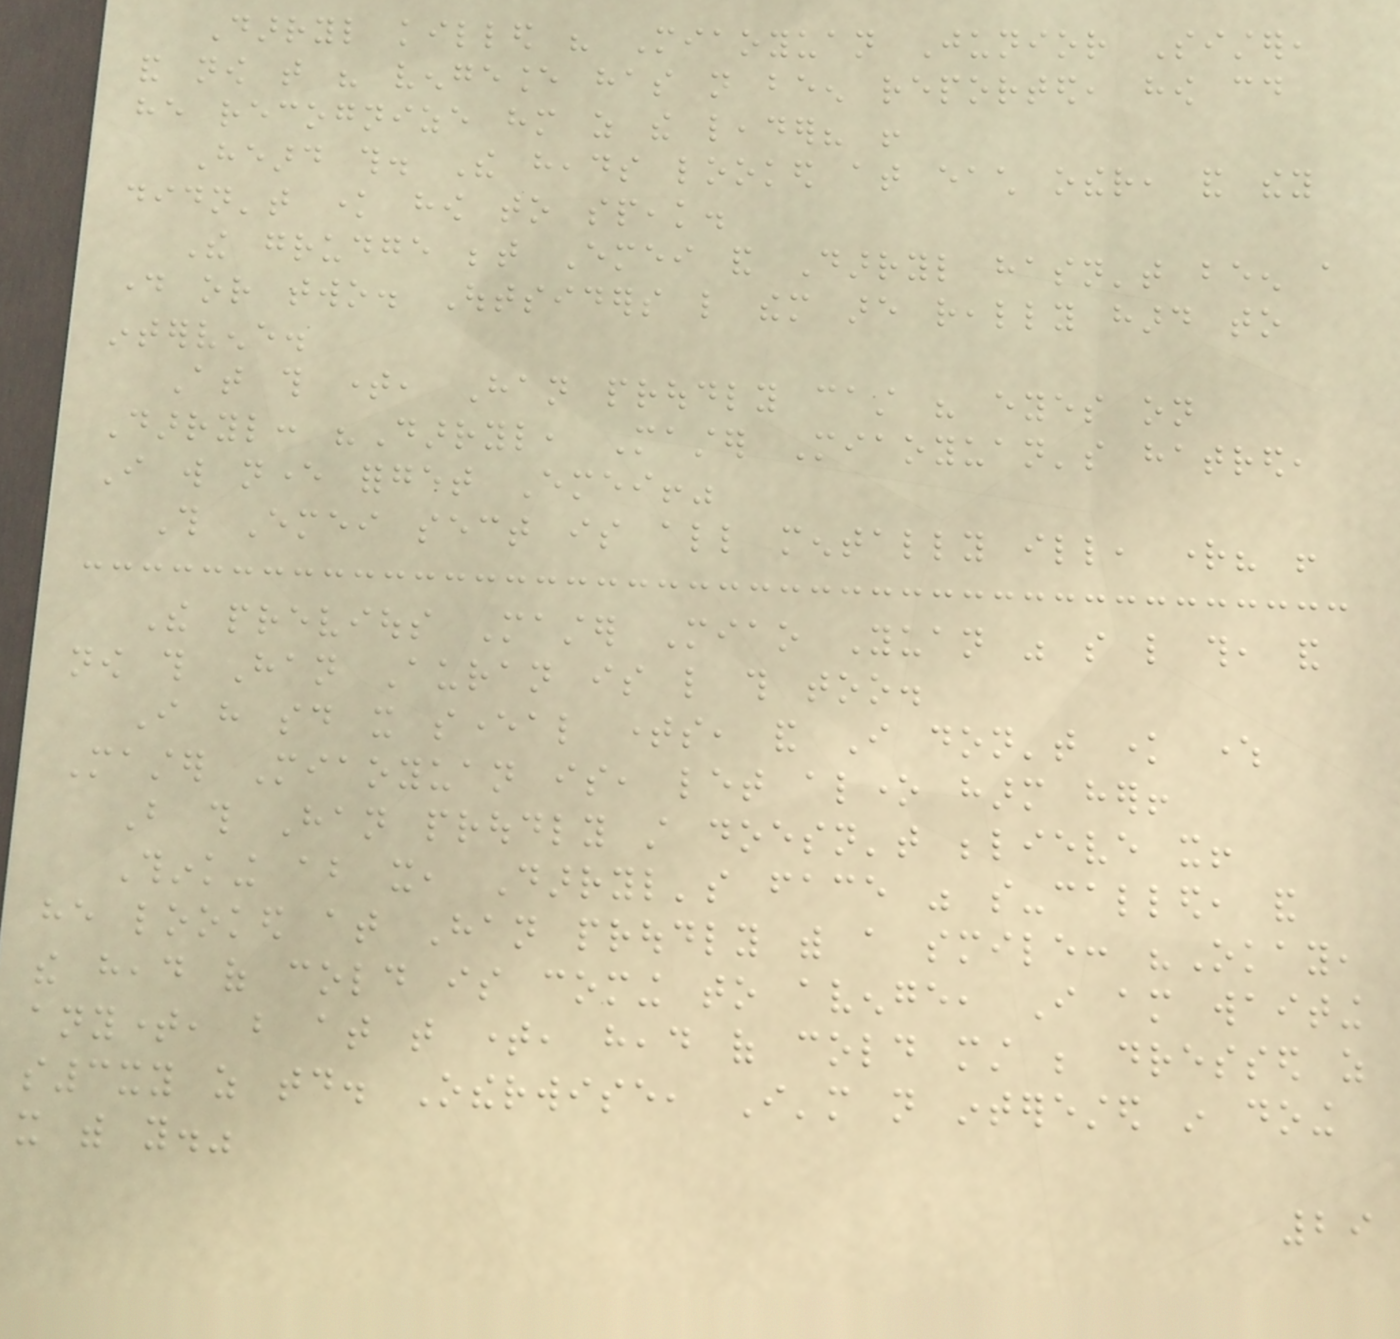Darryl killed his Miaoyuan Junior Sister,
and now that his vengeance has not been reported, how could
he recognize him as the leader? !
Heard this. The heads looked at each other, and they
didn't know how to speak.
The grudge between Emei and Darryl hasn't been a
day or two. Outsiders like them are really hard to
intervene.
At this time, Han proudly cast his eyes on
Darryl: "Darryl, Master Miaoyuan's hatred,
I will never forget Emei!"
This Emei sect is all mentally ill, right? !
The previous Master Miao Yuan was so like this, and
now this Han Auran is like this too.
I have said it several times, and I don't know where
Master Miaoyuan is, let alone harm her!
But this Han proudly still doesn't believe it!
Thinking about it, Darryl's face was so-called, and
he looked at Han proudly with a smile: "Okay,
the head of cold is coming to avenge, I am waiting
anytime, but at that time, head of cold must be dressed as
s3xy as today. Otherwise, I'm not interested in doing
it with you."
29
